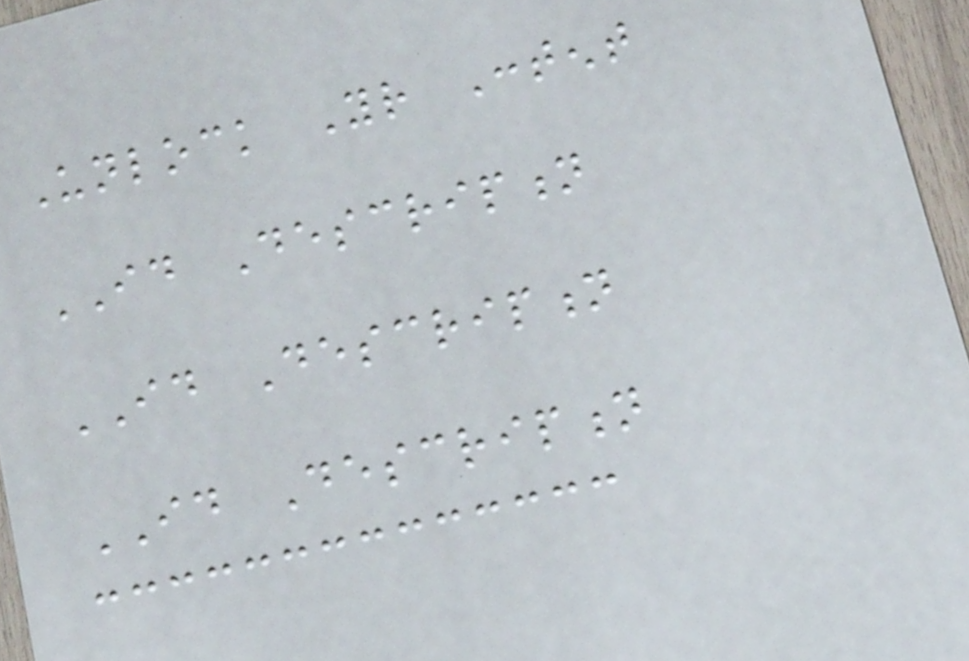Unlock Your Content
ID Description
ID Description
ID Description
